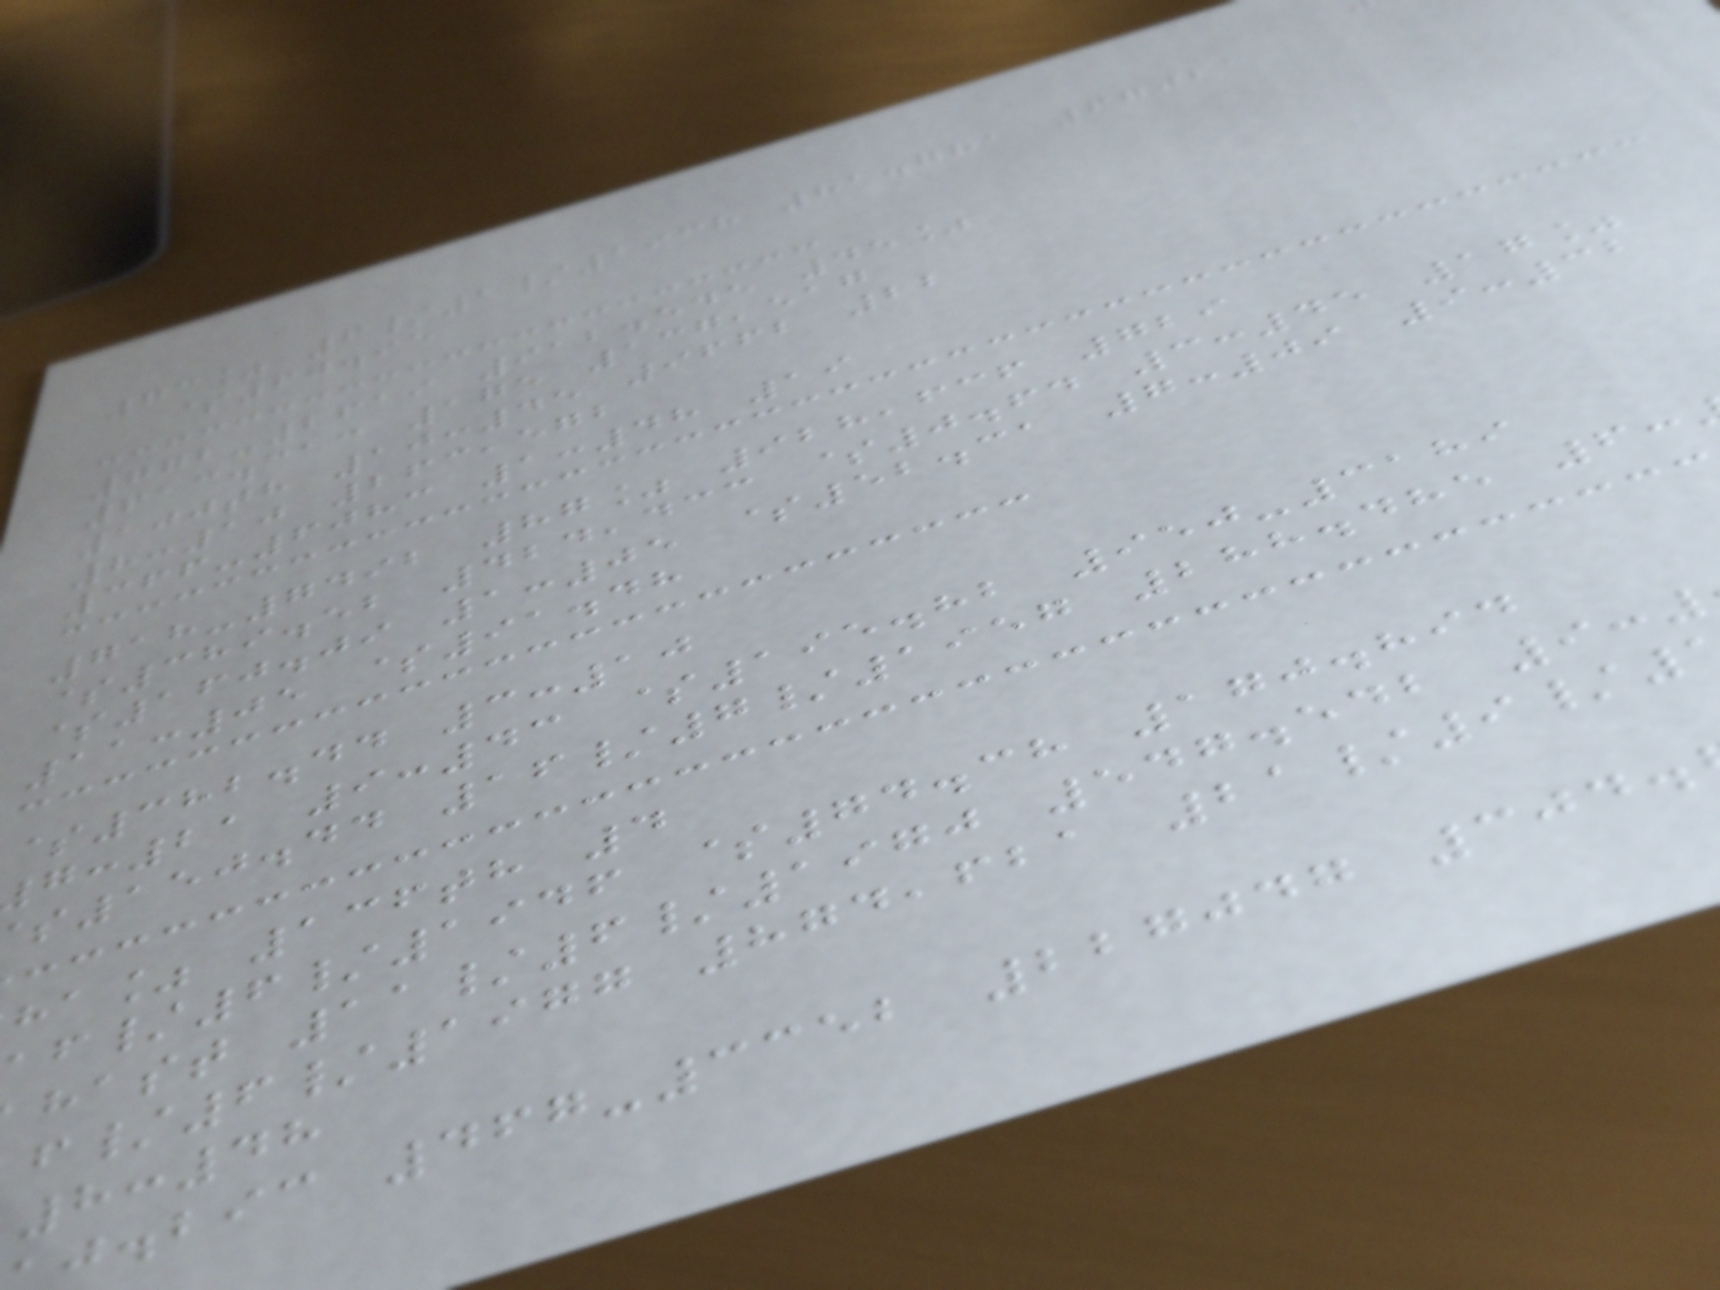73% 6/1/1938 81.781 67021
$60.95
772-2619 912.545 45%
613.313 175 137,517
100th 10:45 9662 22
8:10 263,572
366-6083 1:48 19
718-7492 87% 928,636 729
$389.52 424,433 $0.64 3:45 17%
$160.09 1:05 $52.31 7:09 9:32
11:05 $91.48
$382.44 3:10
:21 9:43 $195.82 950-3189
150.44 16/7/1957 288.485 6:
ha% 136th 4
/6/1946 $74.38 170.894
hast 11/6/1970 547.542 9:
/6/1977 874,621 21/9/
8:48
j.bic 467-3352 227047 304.
